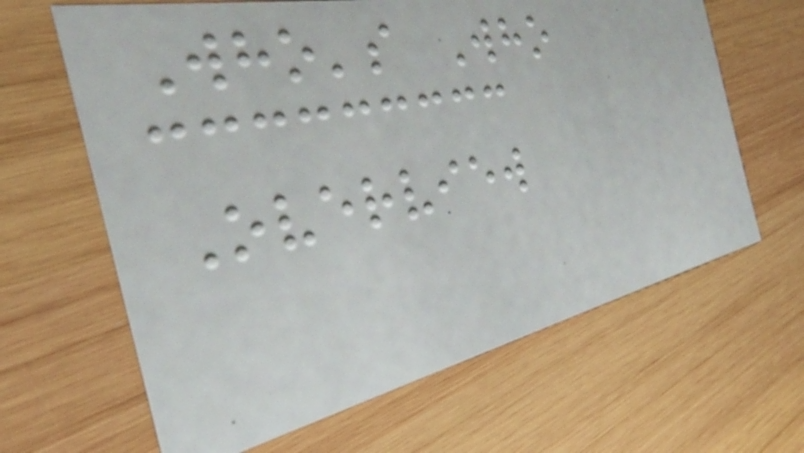Who's Who
Overview
